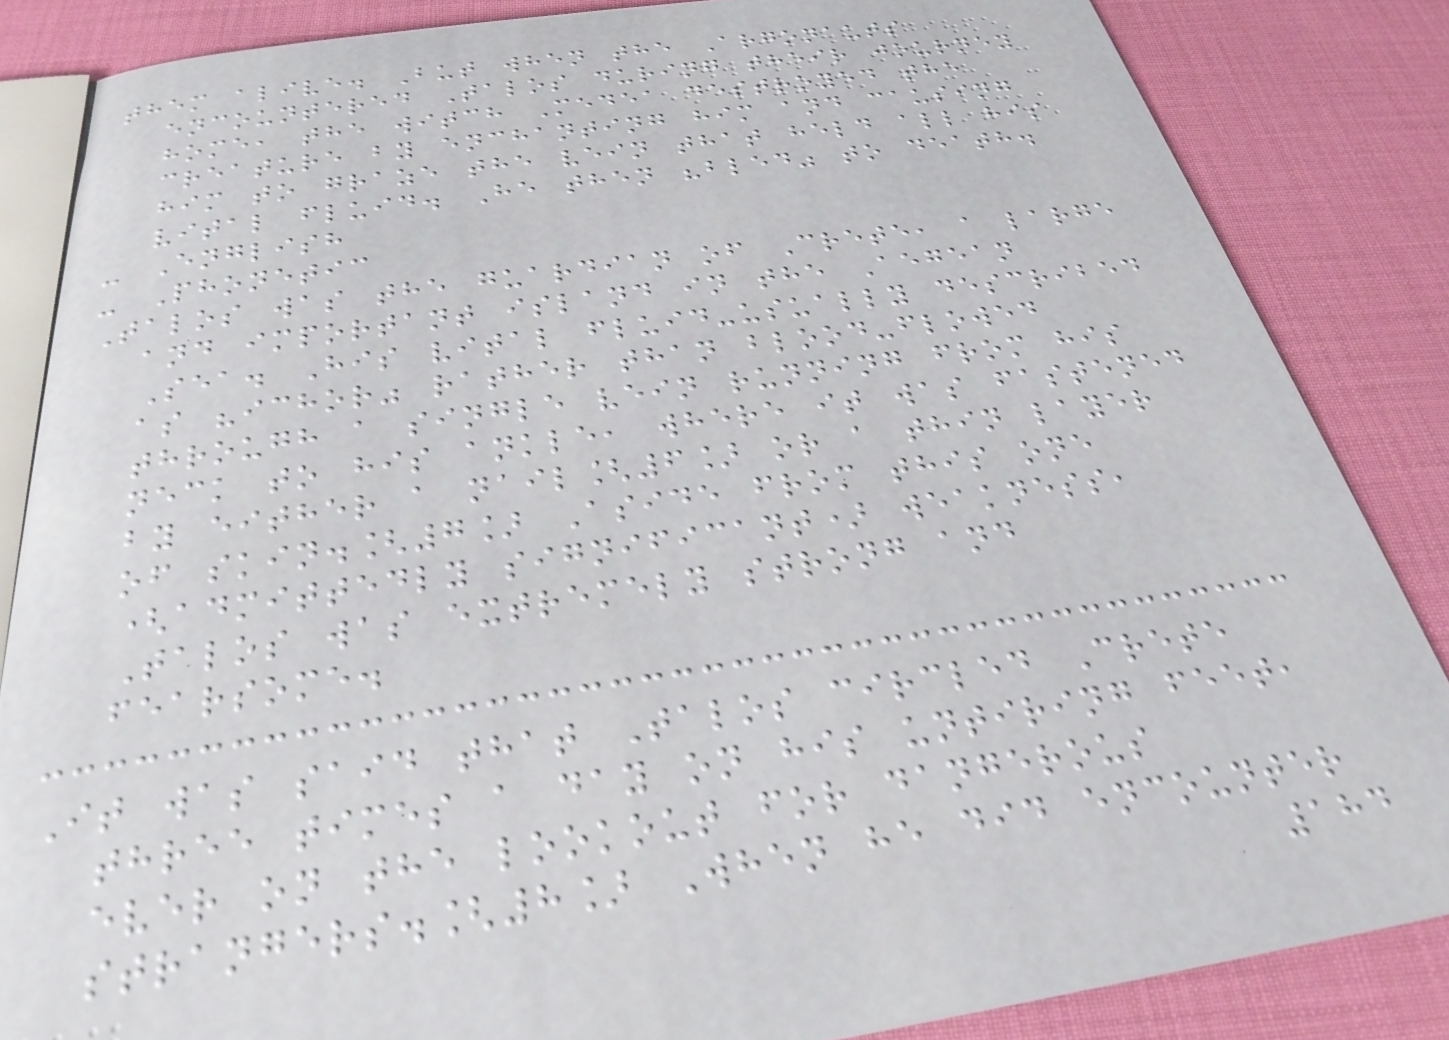them alive. But when the Argonauts
encountered Talos during their journey
home, the witch Medea destroyed the
creature by enchanting him and causing
him to graze the vein that held all his
vital fluid. He then "bled" to death.
- English
- Phonetic
Talos was the guardian of Crete, a large
and important island in the Aegean
Sea. His vital fluid-usually described
as "ichor" rather than blood-flowed
through a single vein running from his
neck to his ankle, where it was fastened
by either a nail[6] or a thin layer
of skin.[7] Aside from this one
(admittedly significant) weakness,
Talos was extremely strong and
fearsome.
It was said that Talos circled Crete
three times a day on his untiring feet,
ever on the lookout for dangerous
strangers.[8] When he did encounter
184
